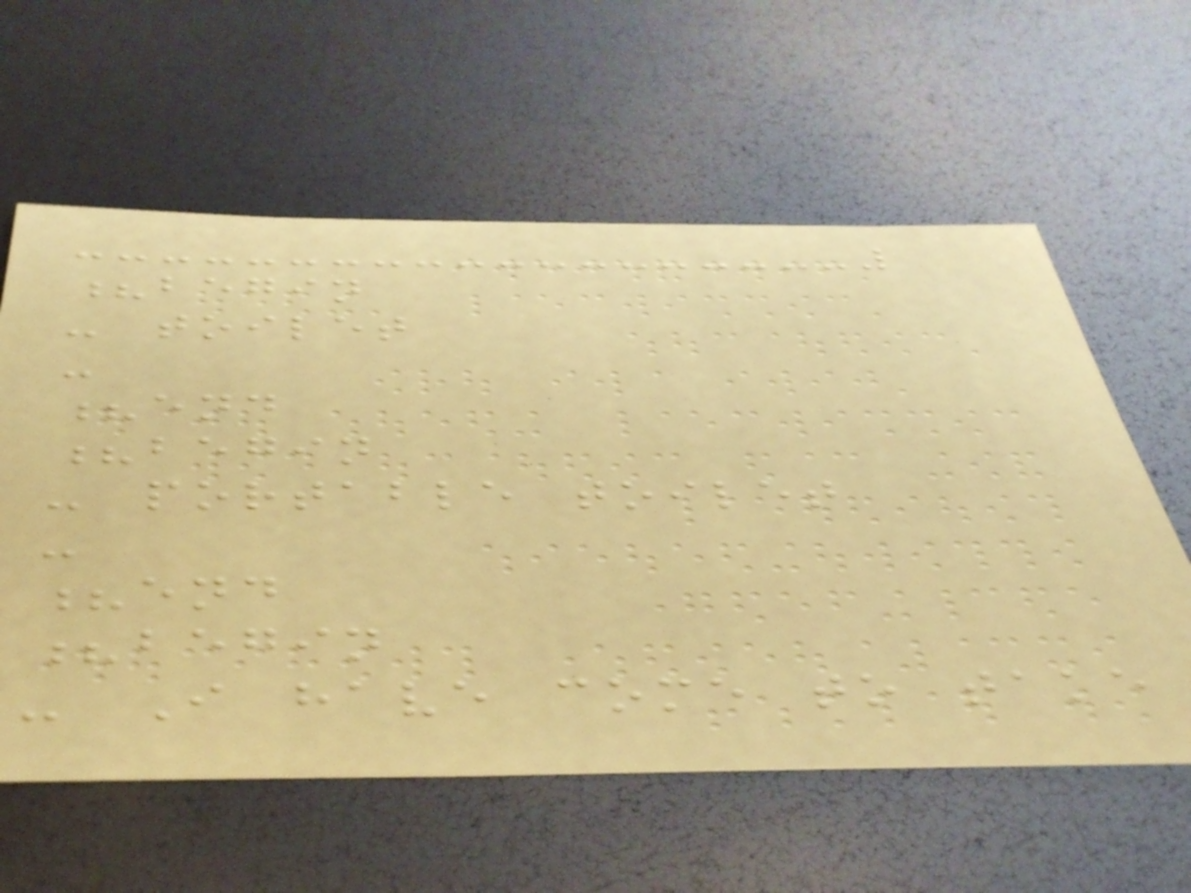?begin
- toilet
-
?end
?begin
- portable toilet
-
?end
?begin
- I have come to take
